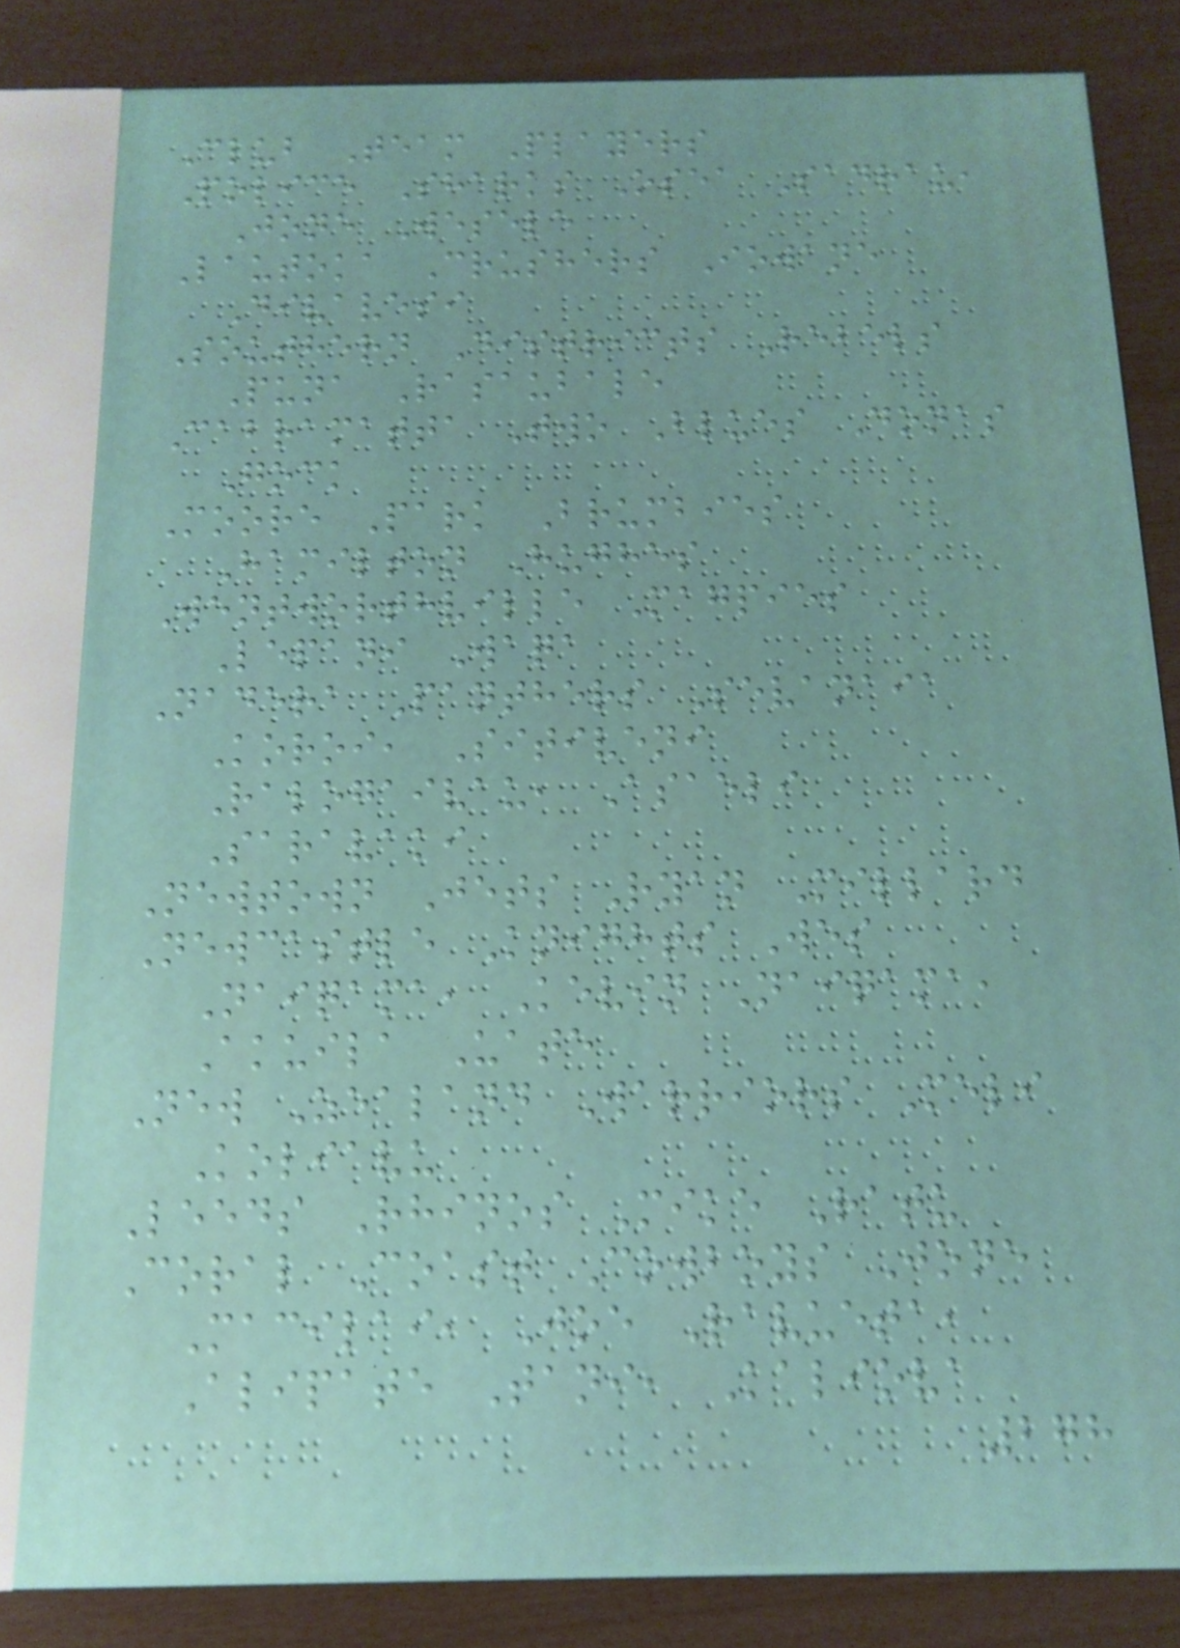Club Team Players
Police Sharks Osea Sadrau,
Jone Wesele
Lautoka Crushers Iowane
Divavesi
Southern Districts Rebels
Puna Rasaubale
Cabramatta Two Blues Donas
Gock
Moore Park Brumbies
Hamilton Hughes
Wentworthville Magpies
Lepani Waqa
Nadera Panthers Sevanaia
Koroi, Sitiveni
Ralogaivau, Asaeli
Saravaki
Newtown Jets Ryan Millard
Newcastle Knights Wes
Naiqama, Kevin Naiqama,
Akuila Uate
New Zealand Warriors Meli
Koliavu
Leeds Rhinos Mike Ratu
Coral Coast Cowboys Jone
Macilai, Joe Ravueta,
Alipate Tani, Kaliova
278
